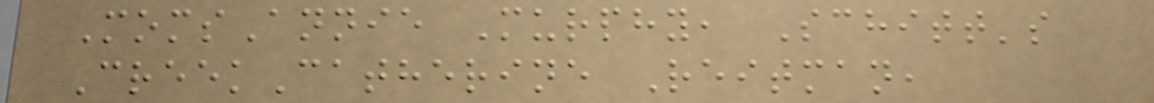MomsAnnie Murphy, Schitt's
CreekCatherine Reitman,
